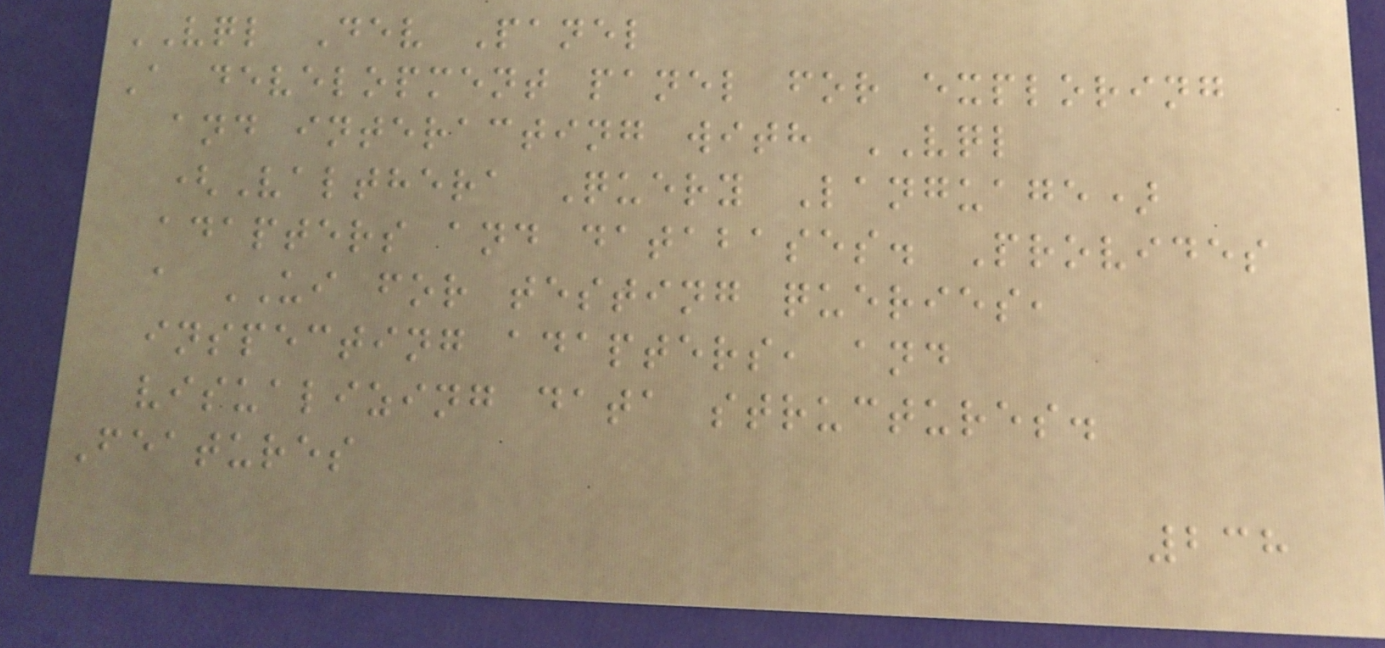VQL Dev Panel
A development panel for exploring
and interacting with VQL
(Valthera Query Language)
adapters and databases. Provides
a UI for testing queries,
inspecting adapters, and
visualizing data structures.
Features
238
